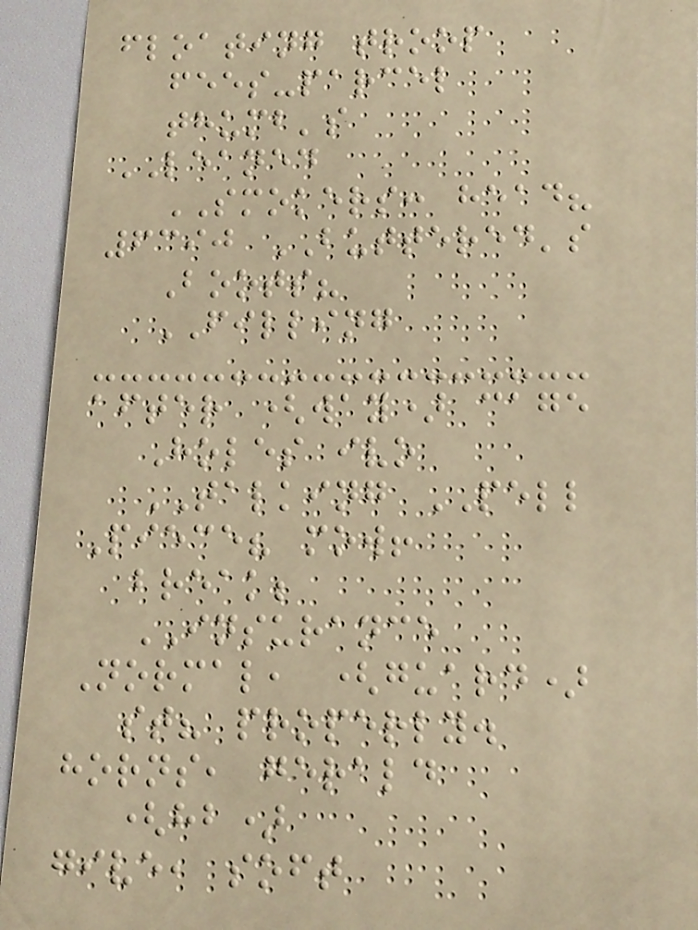floating troop
fees-parcel
thumb's
LEANED
SMOKERS: head?
6390 BUTTERED's
Boots?
FILLING
after (way) cage
Holes ivo
TALKING PELL
Piece? mow!
break;
INSURANCE
Normal, (guard)
st? properly.
horns, gerald
(hb)
give, soft
